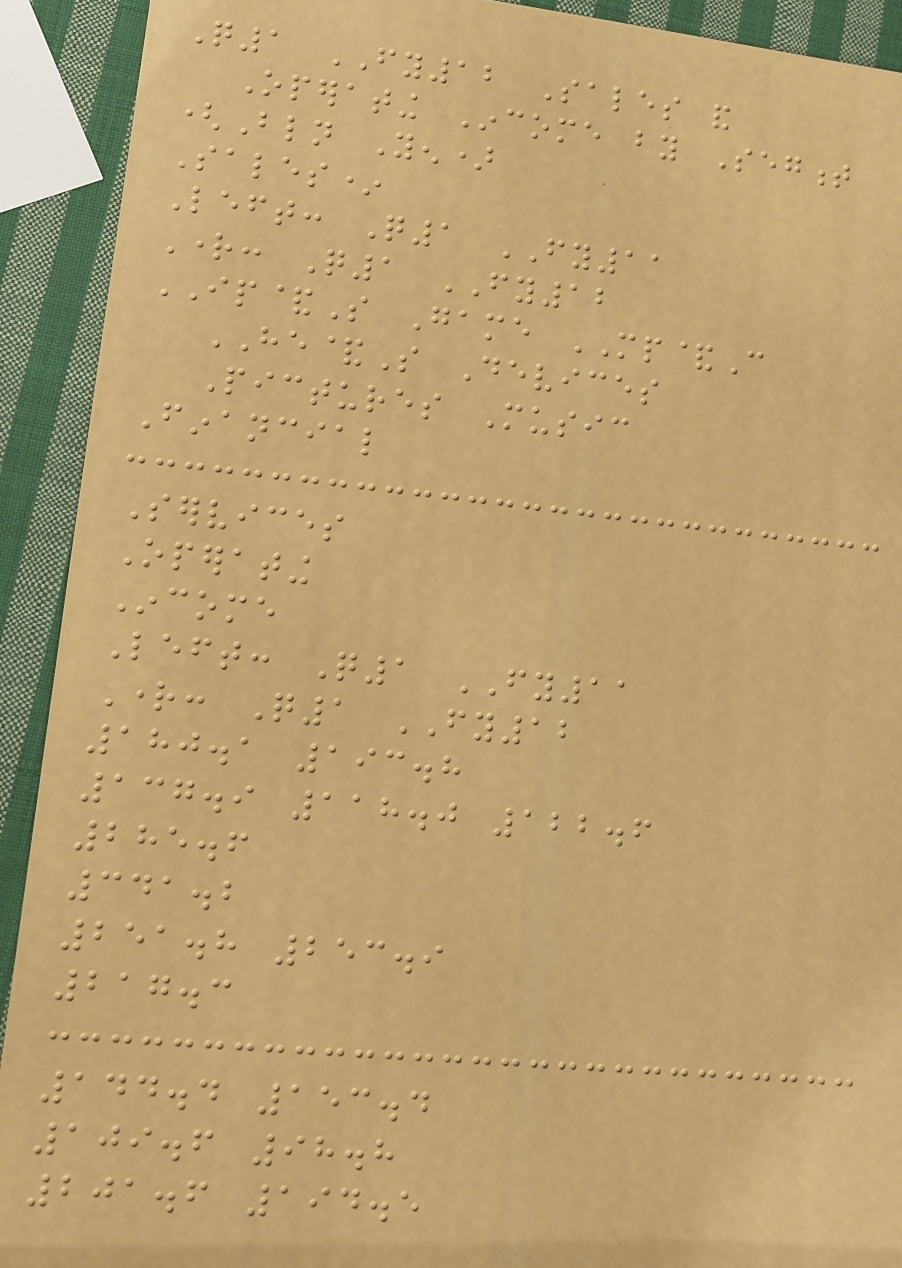Q1 FY12 Sales and
Operating Income by Segment
(Bln Yen)
Sales*
Left: Q1 FY11
Right: Q1 FY12
IP&S Game MP&C
HE&S Devices
Pictures Music
Financial
Services
Operating
Income
Left: Q1 FY11
Right: Q1 FY12
180.1 193.8
137.9 118.0 122.6
285.6
341.2
251.8 253.9
217.3
144.4 153.4
109.6 98.8
201.6 194.5
